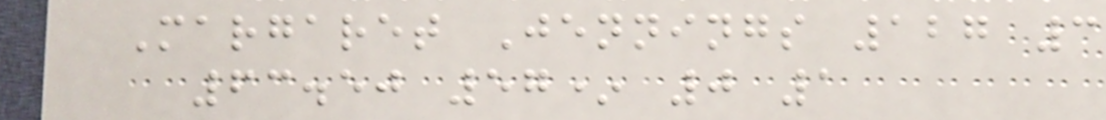Margaret Jennings 127 3
63.50 57* 0 1
